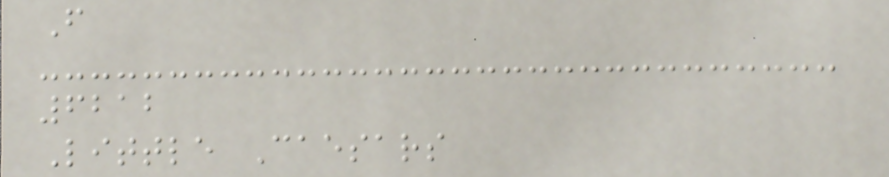F
6212
Little Caesars
